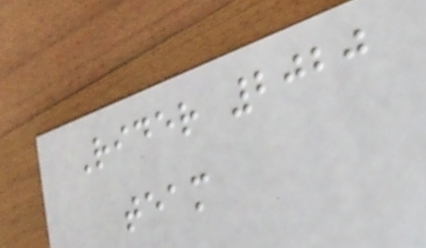Rider 2020
team
